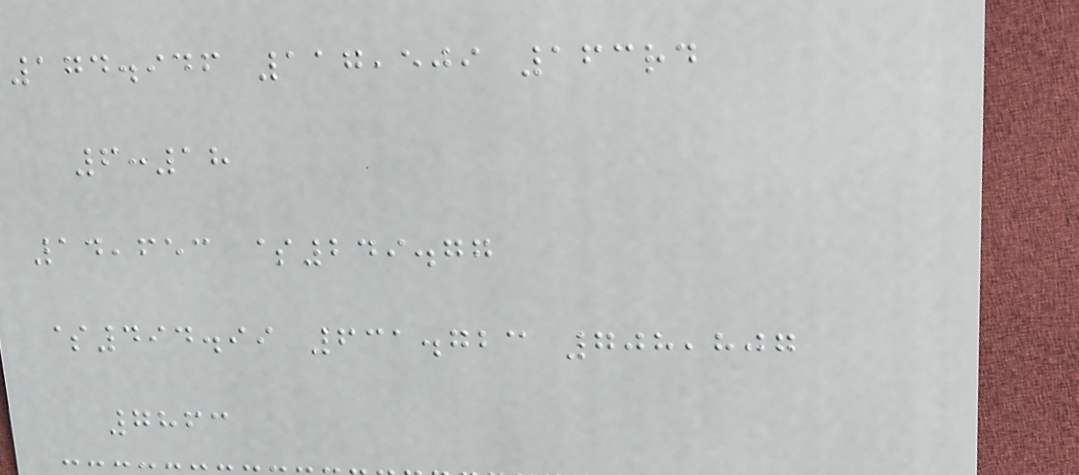174.946 117,509 163rd
6:18
14,653 $249.77
$494.99 631.723 708,807
7863
